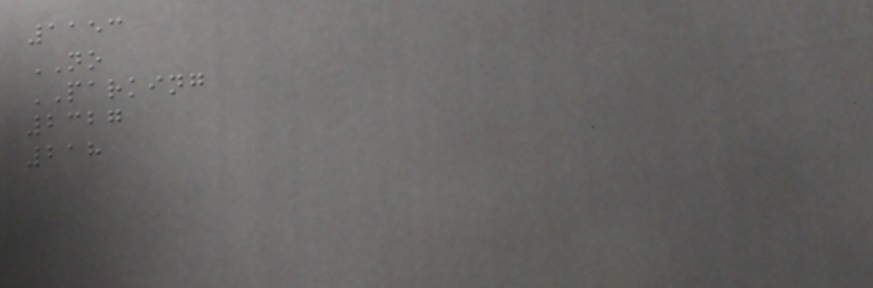1153
NO
PARKING
2327
218
